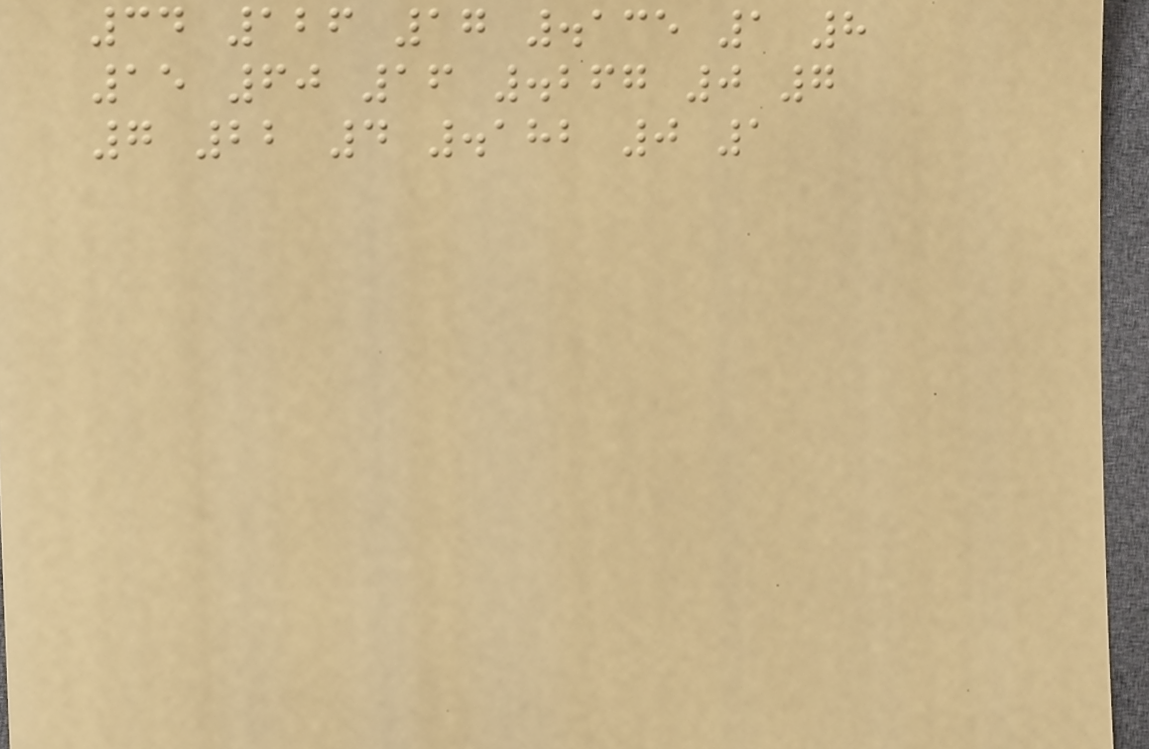34 126 17 .135 1 8
15 60 16 .267 0 7
7 22 4 .182 0 1
